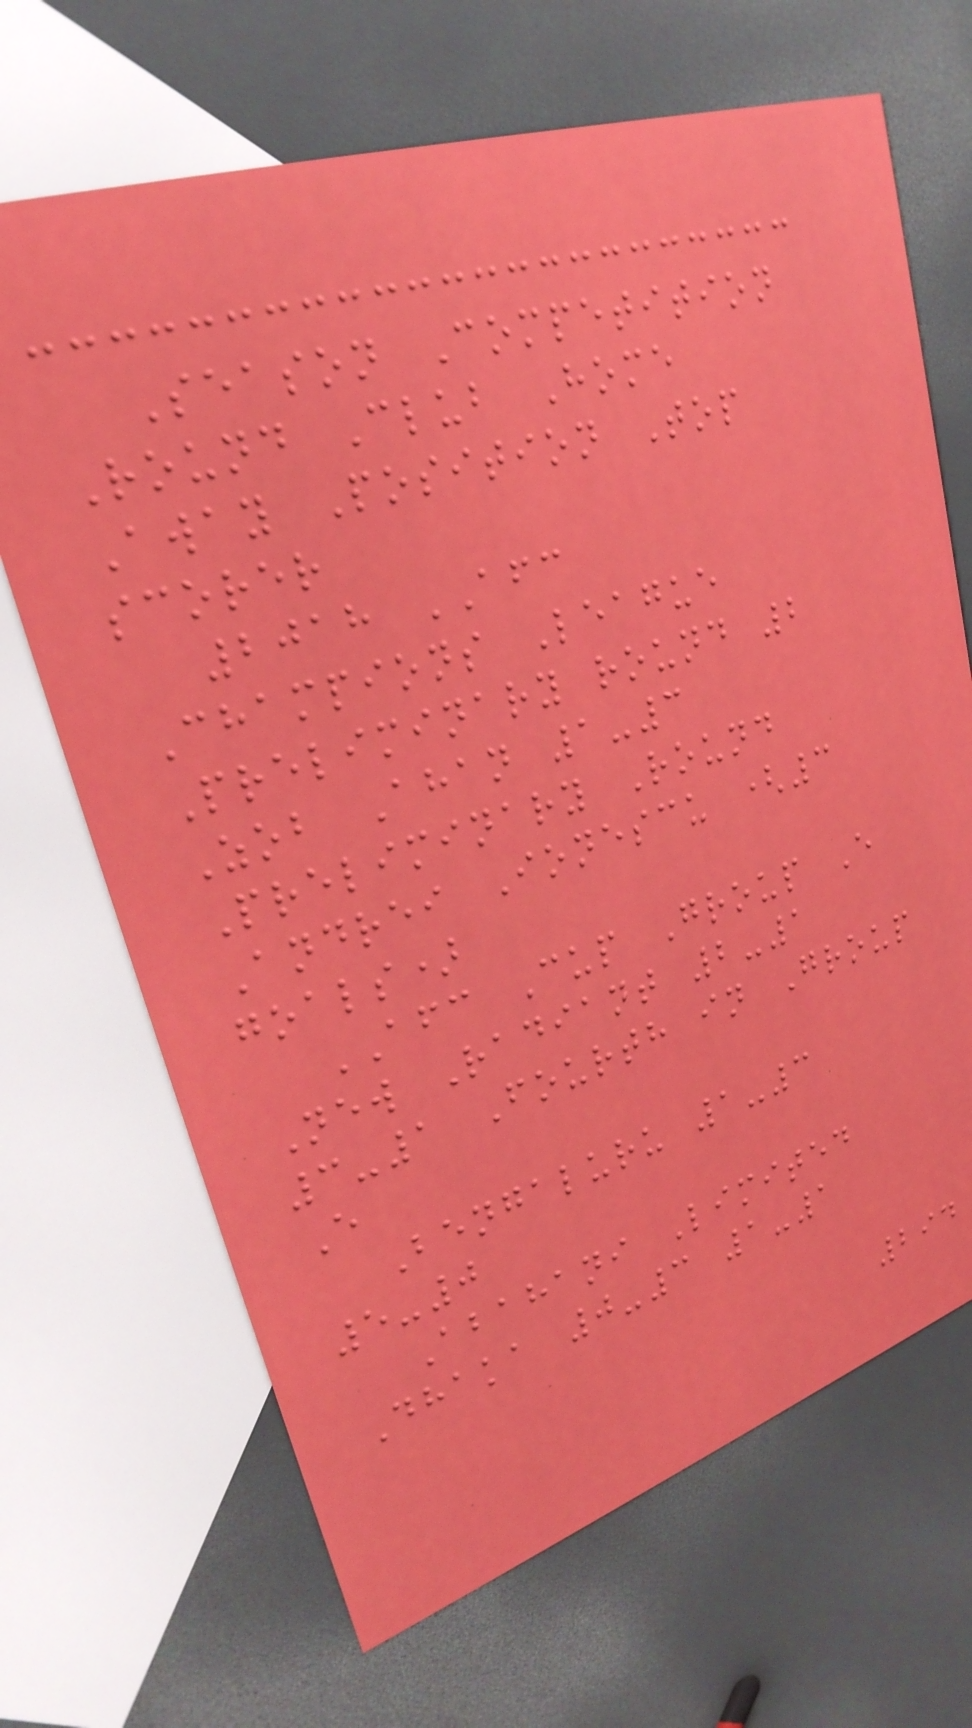Season Competition
Round Club Home
Away Position Top
scorer
2018 AFC
Champions League
Preliminary round 2
Zob Ahan 1-3
Preliminary Round
Andrei Ionescu (3
goals)
AFC Cup Group E
New Radiant 2-1
3-1 Fourth in Group
E
Bengaluru 1-3
5-0
Abahani Limited
Dhaka 0-3 1-1
294
